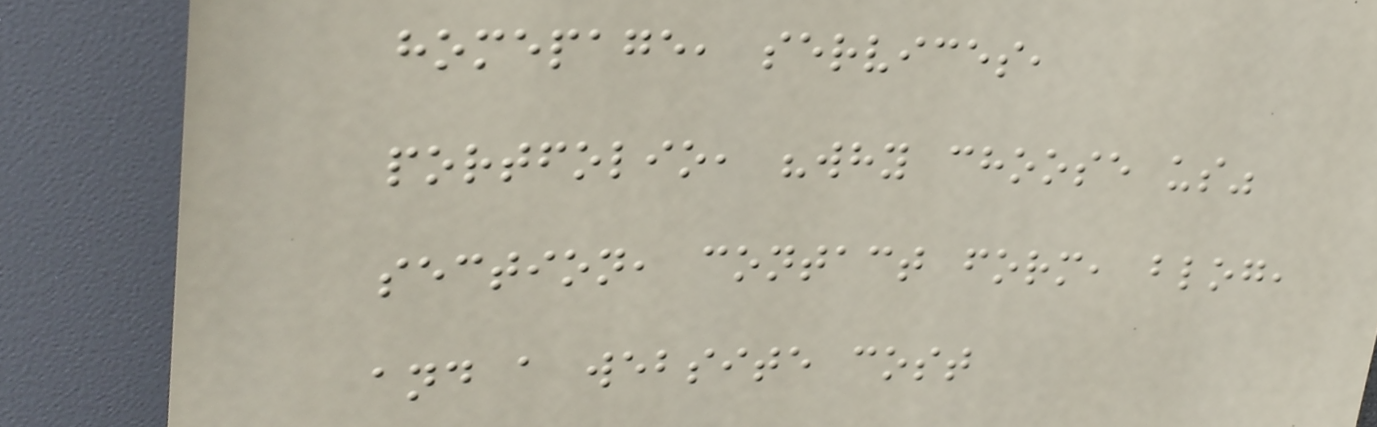homepage, services,
portfolio, "why choose us"
section, contact form, blog,
and a website cost
